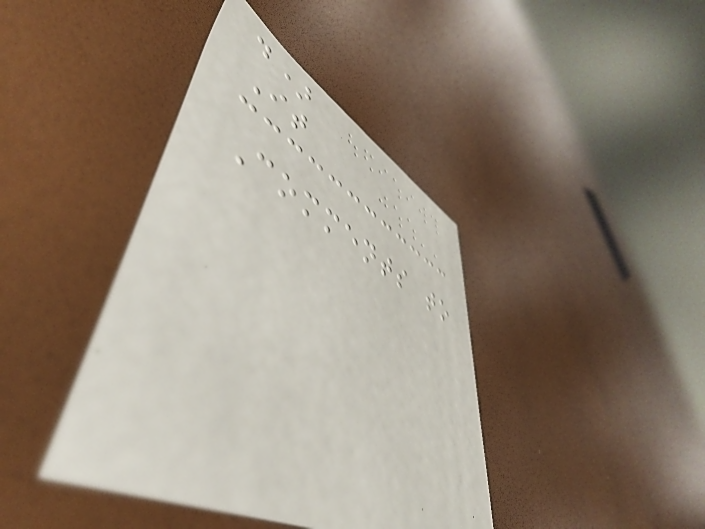d)
It
Comments to
